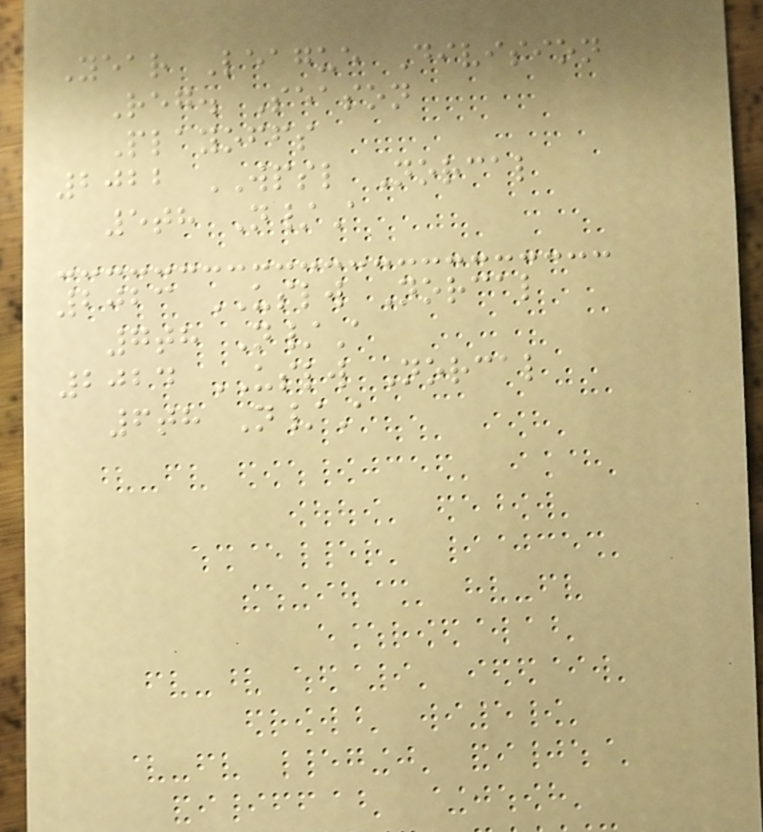Year League Division
Reg. Season
Playoffs
2022 WPSL Norcal
5th N/A
2023 USLW Norcal
7th N/A
2024 USLW Norcal
6th N/A
